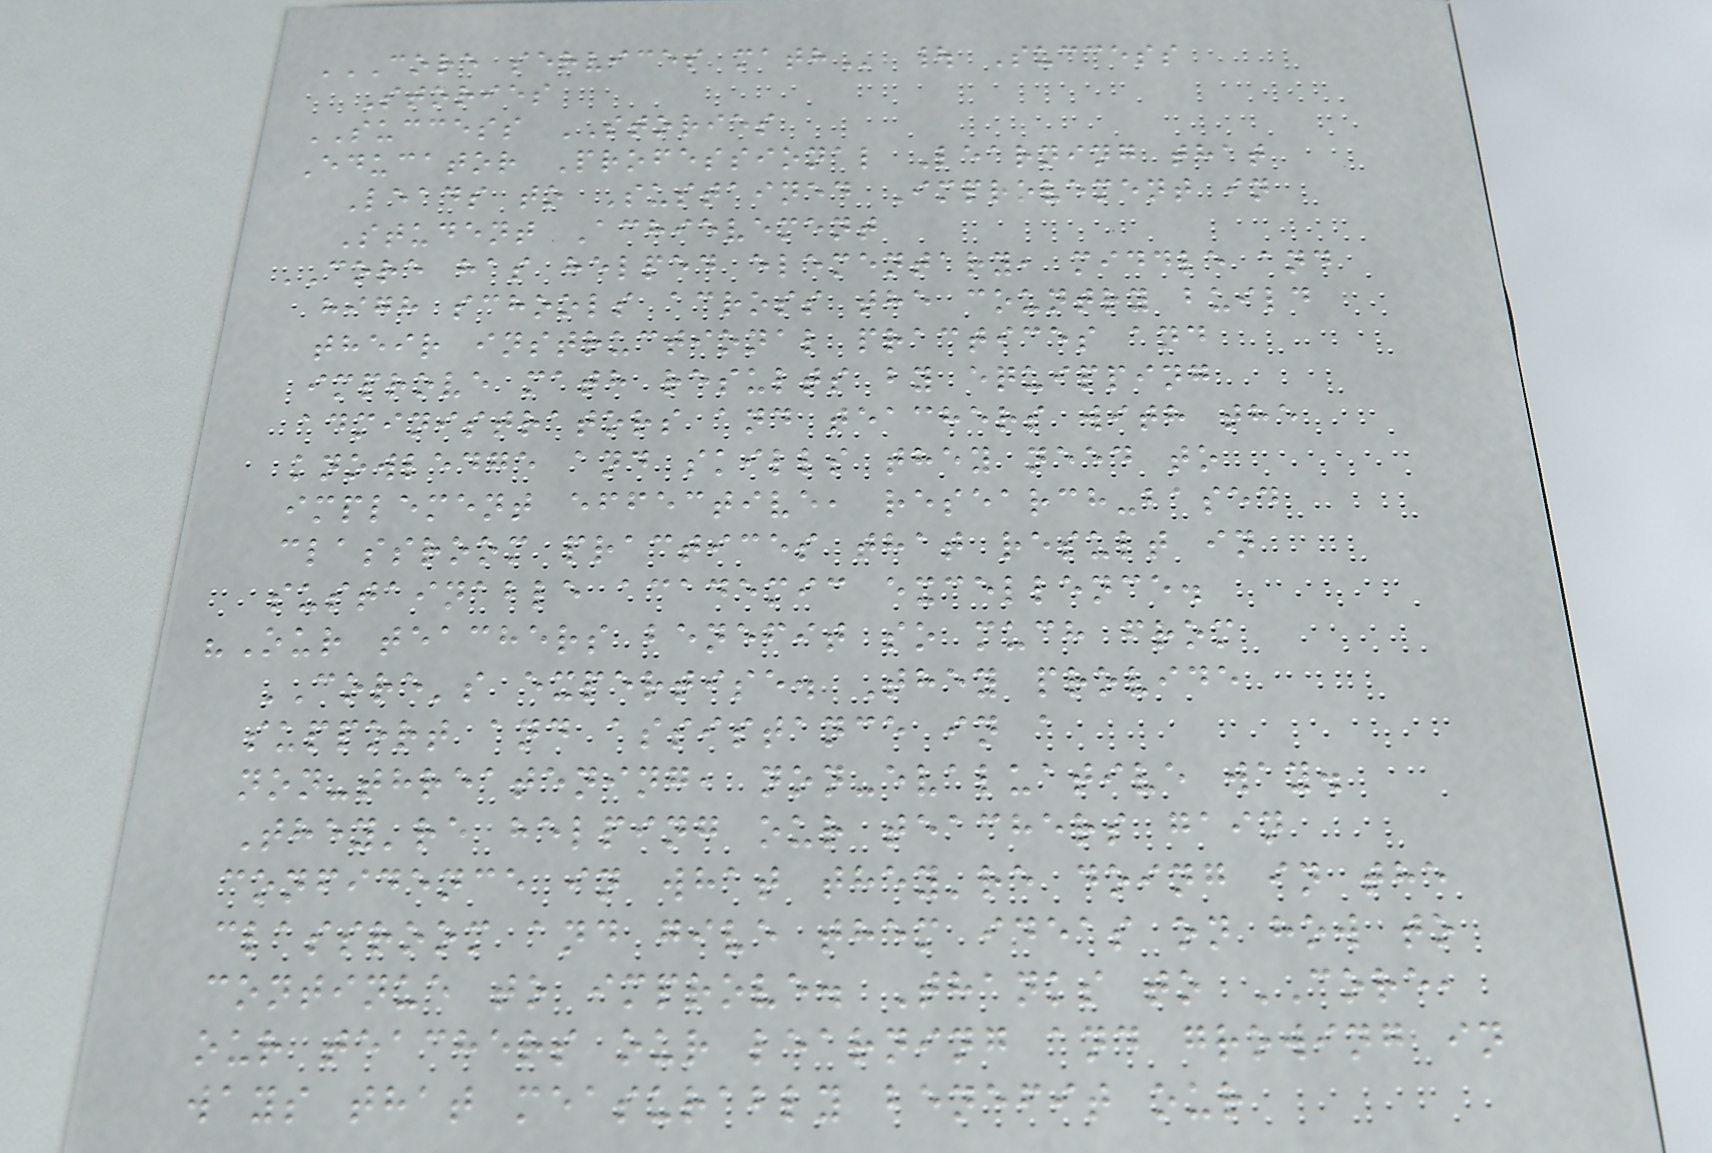CORE SERVICES MATH | Success
Stories
SUCCESS STORIES
Educator Professional Learning that
Leads to Sustained Improvement in
Student Achievement
CORE has helped elementary, middle and
high schools across the country build
their instructional practices and
improve math results by equipping
administrators and teachers with the
knowledge and skills they need to
implement effective, research-based
classroom practices that result in
sustainable academic excellence.
"Our teachers benefit so much from
CORE's expertise. They provide
support and assistance in a
non-threatening, non-evaluative way.
They're helping our teachers gain
confidence in what they're doing in the
classroom and give them ideas on how to
continue to improve. Thanks to CORE,
our teachers our learning and growing in
ways that measurably benefit our
